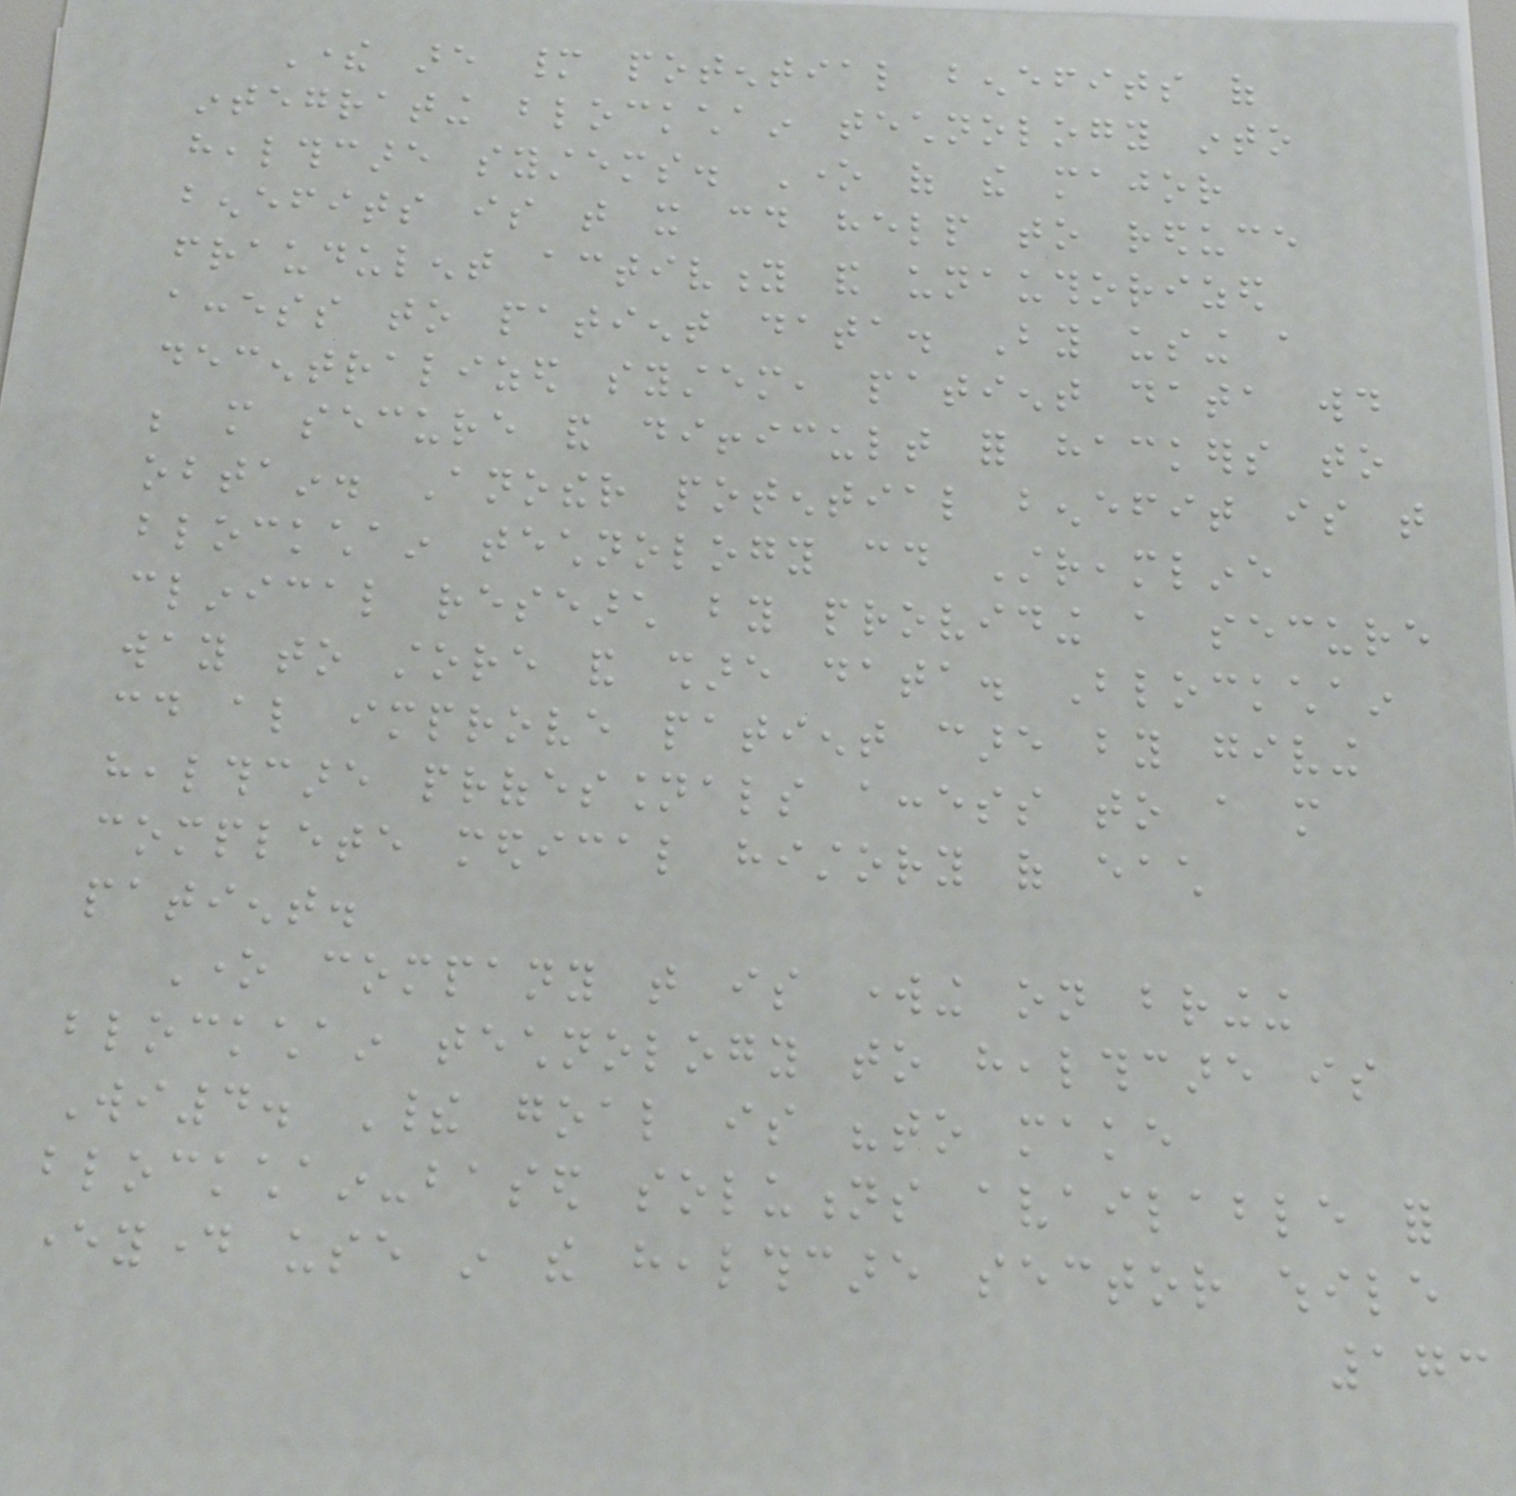There are many potential benefits of
integrating blockchain technology into
healthcare systems. One of the major
benefits is that it could help to reduce
fraudulent activity and unauthorized
access to patient data. By using a
decentralized system, patient data would
be more secure and difficult for hackers to
obtain. Another potential benefit is that
blockchain technology could Streamline
clinical research by providing a secure
way to store and share data. Blockchain
could also improve patient care by giving
healthcare professionals access to a more
complete medical history of each
patient.
One company that is working on bringing
blockchain technology to healthcare is
Wi4. Their goal is "to make
blockchain-based solutions available for
everyday use in the healthcare sector while
173
